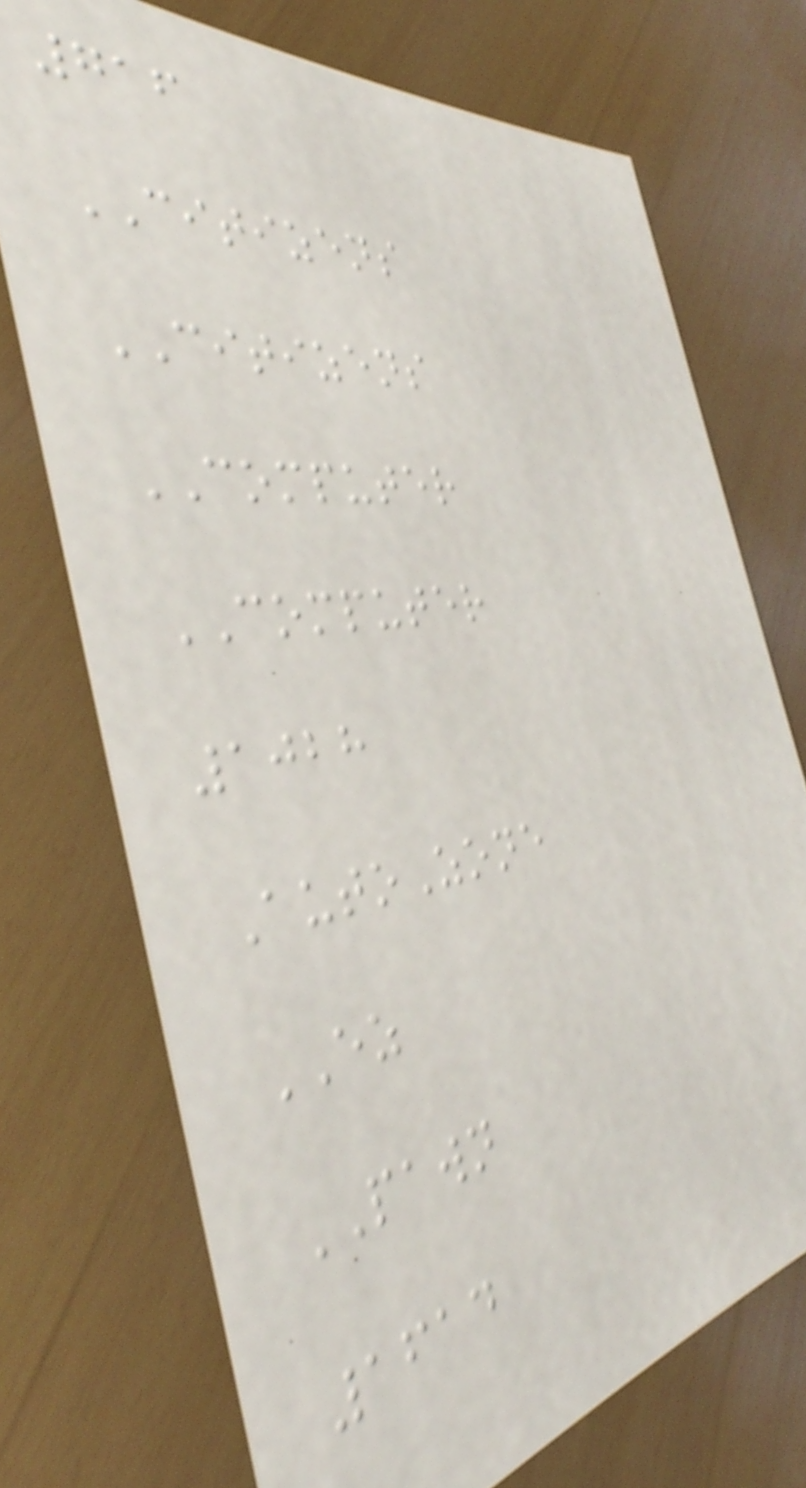716
CITIZENS
CITIZENS
COMPUTER
COMPUTER
1028
AutoZone
EZ
PAWN
1614
